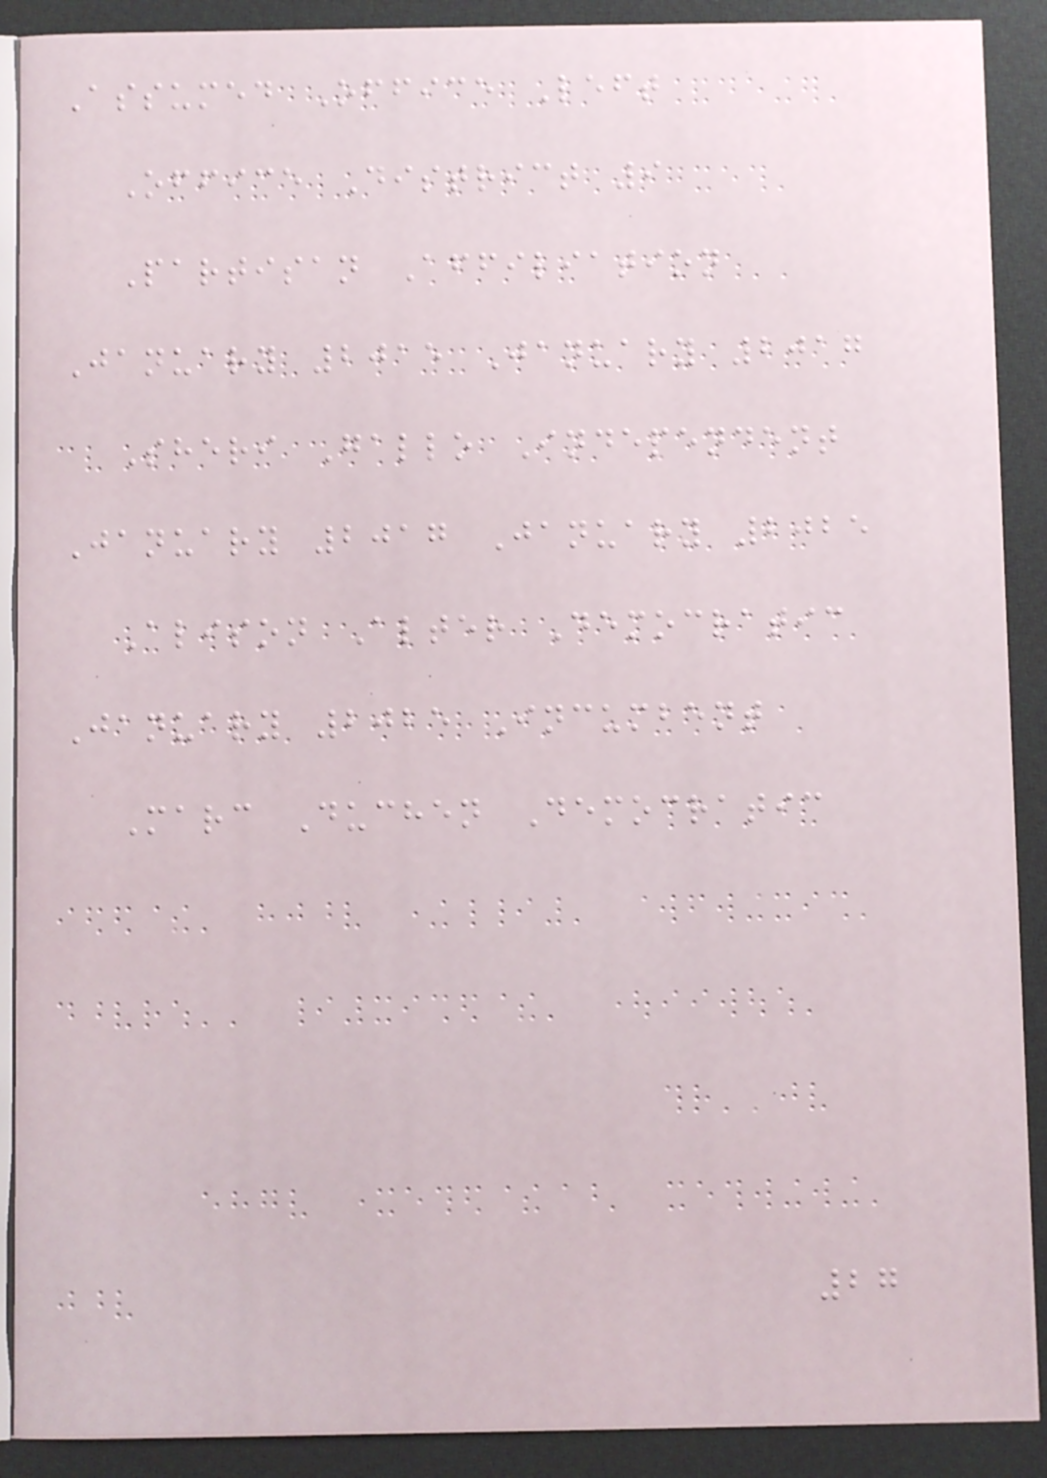Assumed Office Left
Office District 9
Partisan Affiliation
January 2015 January 2017
Sheri Gallo Independent
January 2017 January 2025
Alison Alter Democratic
January 2025 Incumbent
Marc Duchen Democratic
27
